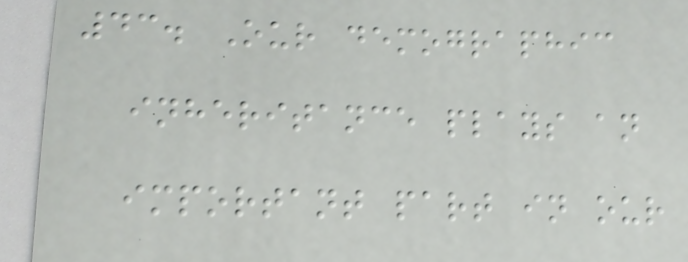43. Our demographic
inheritance plays an
important part in our
